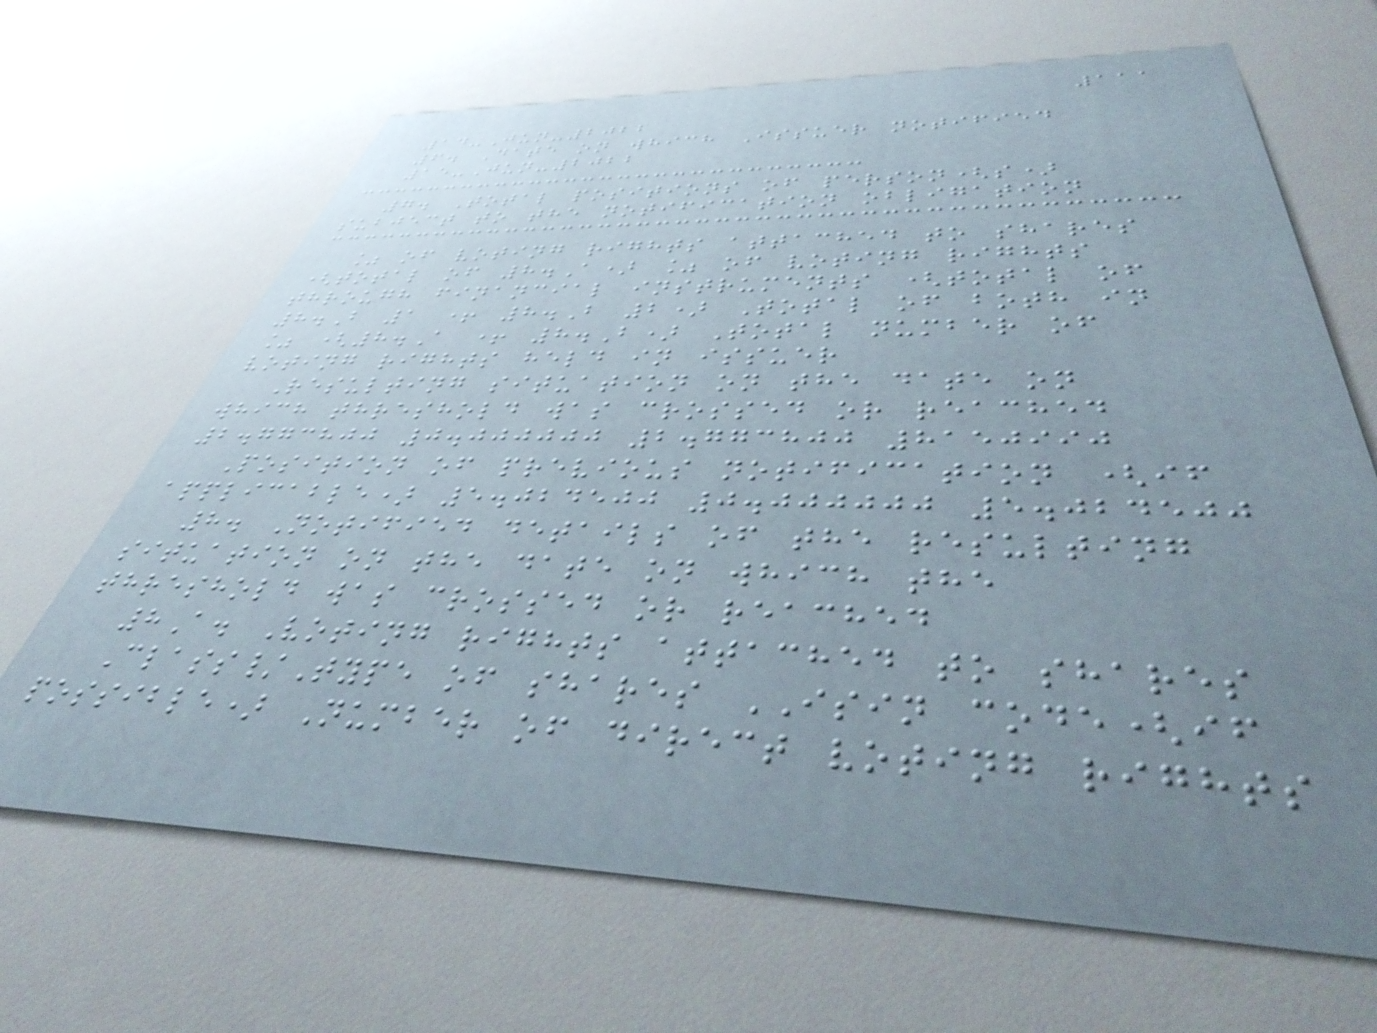111
14-Jun-2022
6. Date on which Issuer notified
15-Jun-2022
7. Total positions of person(s)
subject to the notification obligation
% of voting rights attached to shares
(total of 8.A) % of voting rights
through financial instruments (total of
8.B 1 + 8.B 2) Total of both in
% (8.A + 8.B) Total number of
voting rights held in issuer
Resulting situation on the date on
which threshold was crossed or reached
2.773800 0.000000 2.773800 8150990
Position of previous notification (if
applicable) 5.024500 0.000000 5.024500
8. Notified details of the resulting
situation on the date on which the
threshold was crossed or reached
8A. Voting rights attached to shares
Class/Type of shares ISIN code(if
possible) Number of direct voting rights
